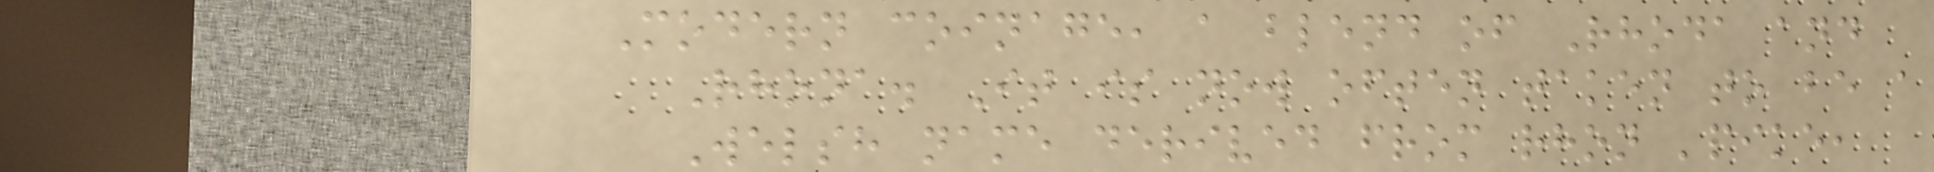Modern coinage, a blend of Rhoda and
Rhona. It is now often taken to be a
Welsh name derived from rhon 'pike,
